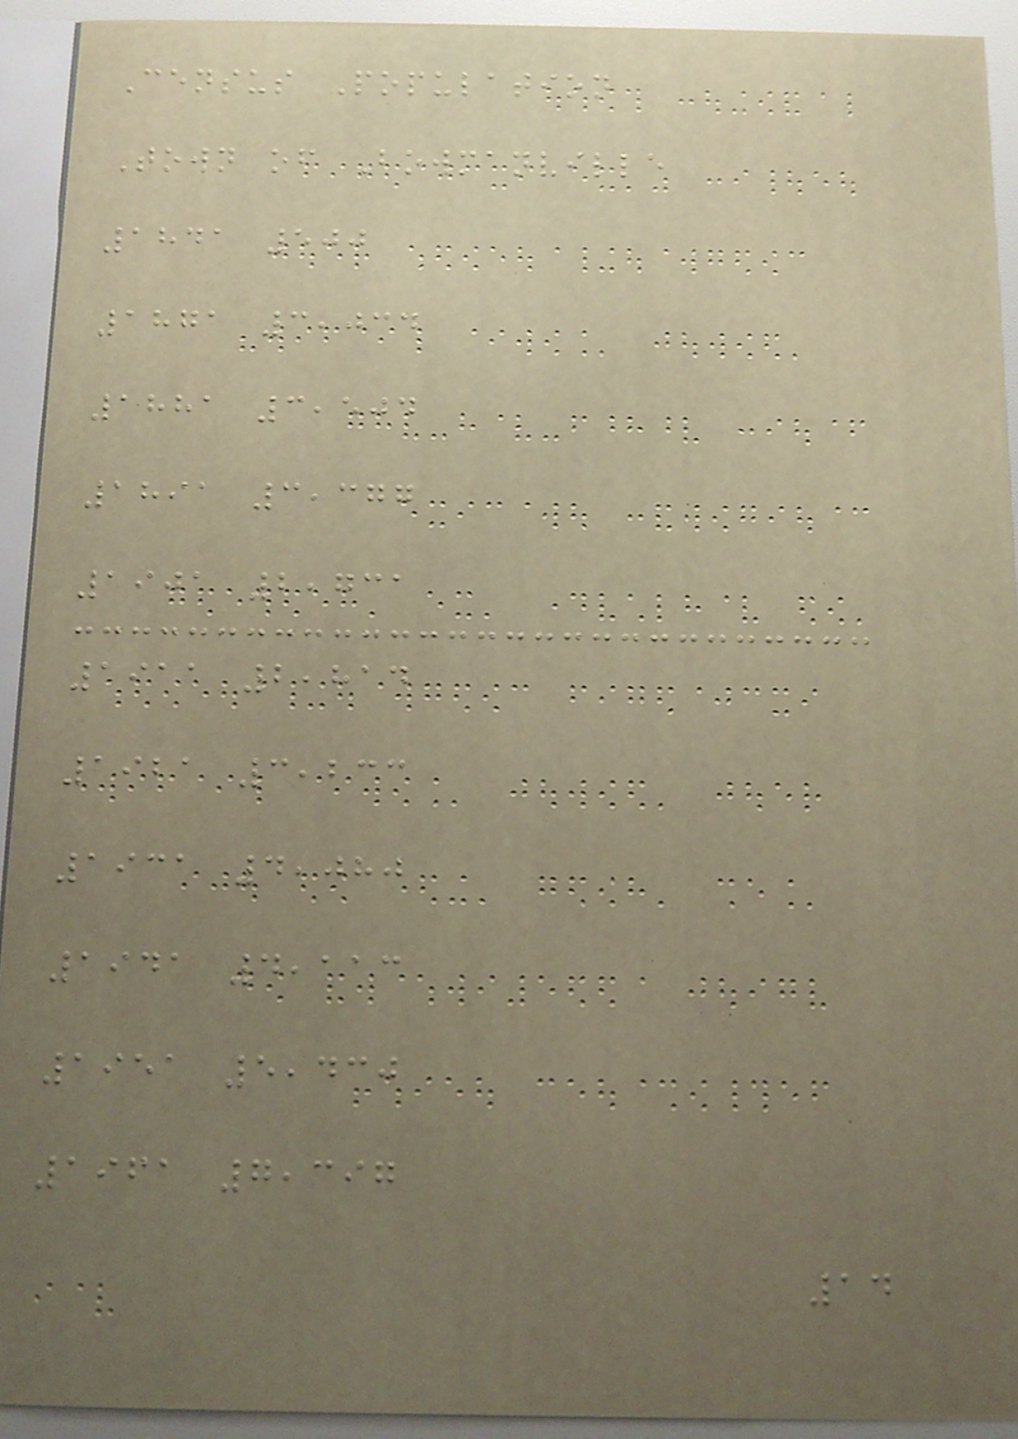Census Population
Town of Bowmanville
1841 500
1871 3,034
1881 3,504
1891 3,377
1901 2,731
1911 2,814
1921 3,233
1931 4,080
1941 4,113
1951 5,430
1961 7,397
14
